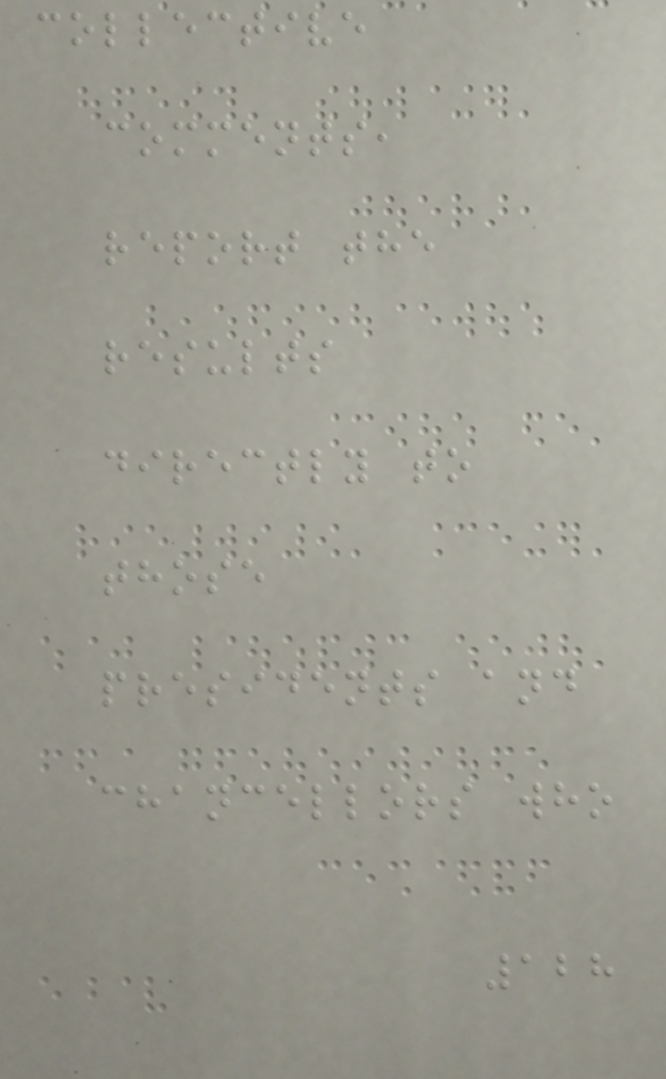collective
comments,
report the
results
directly to
those
presidents and
chancellors who
128
